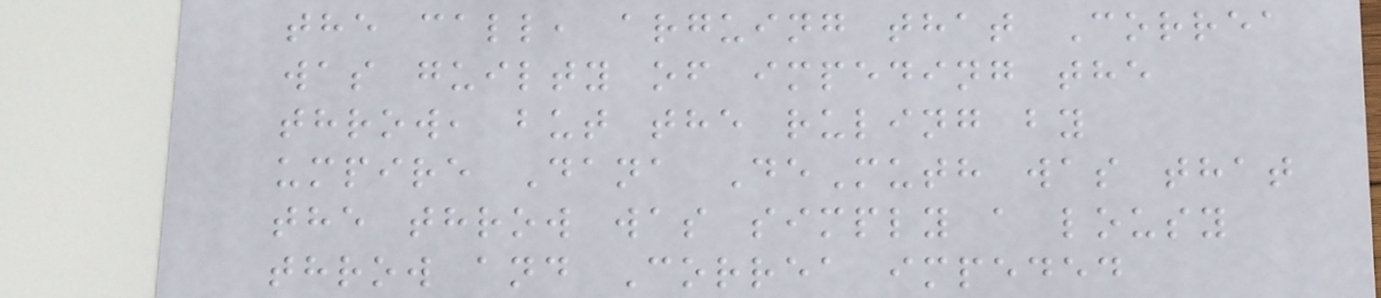the call, arguing that Correa
was guilty of impeding the
throw, but the ruling by
umpire Dana DeMuth was that
the throw was simply a lousy
throw and Correa impeded
